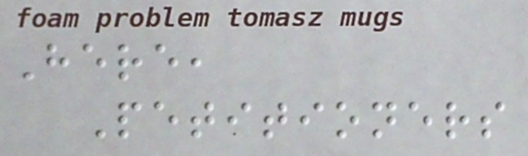Here,
Petitioners
